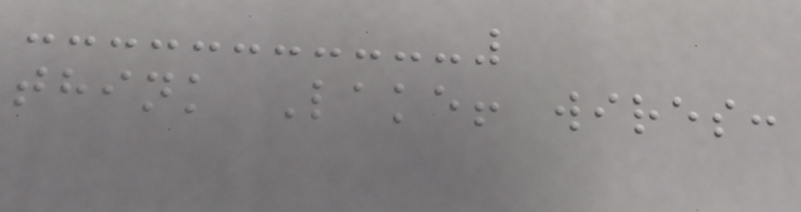think Lake! wires:
